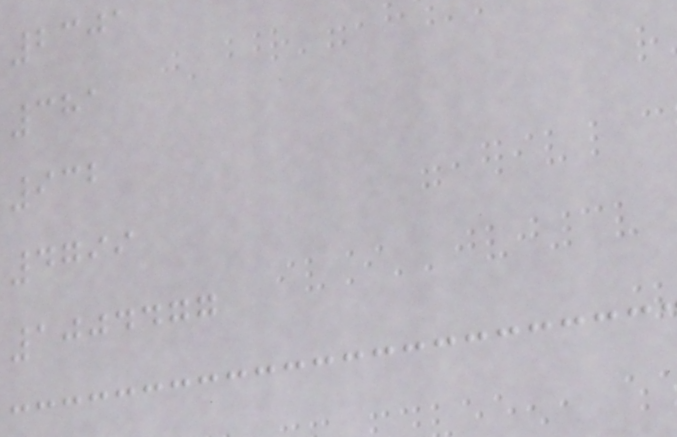2301
381
932
4799
1004477
